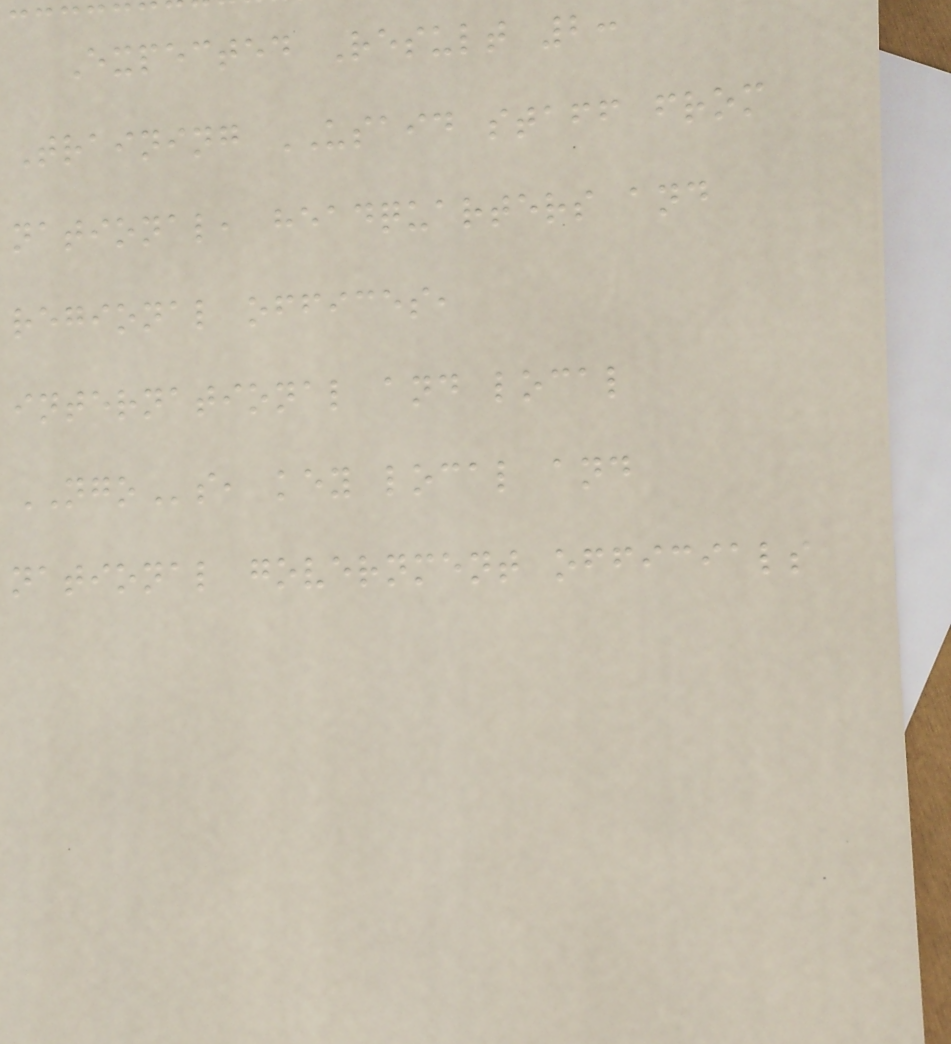Expected Result 2:
Training USAID staff from
national, headquarters and
regional offices,
international and local
NGOs, key local and
national government officials
